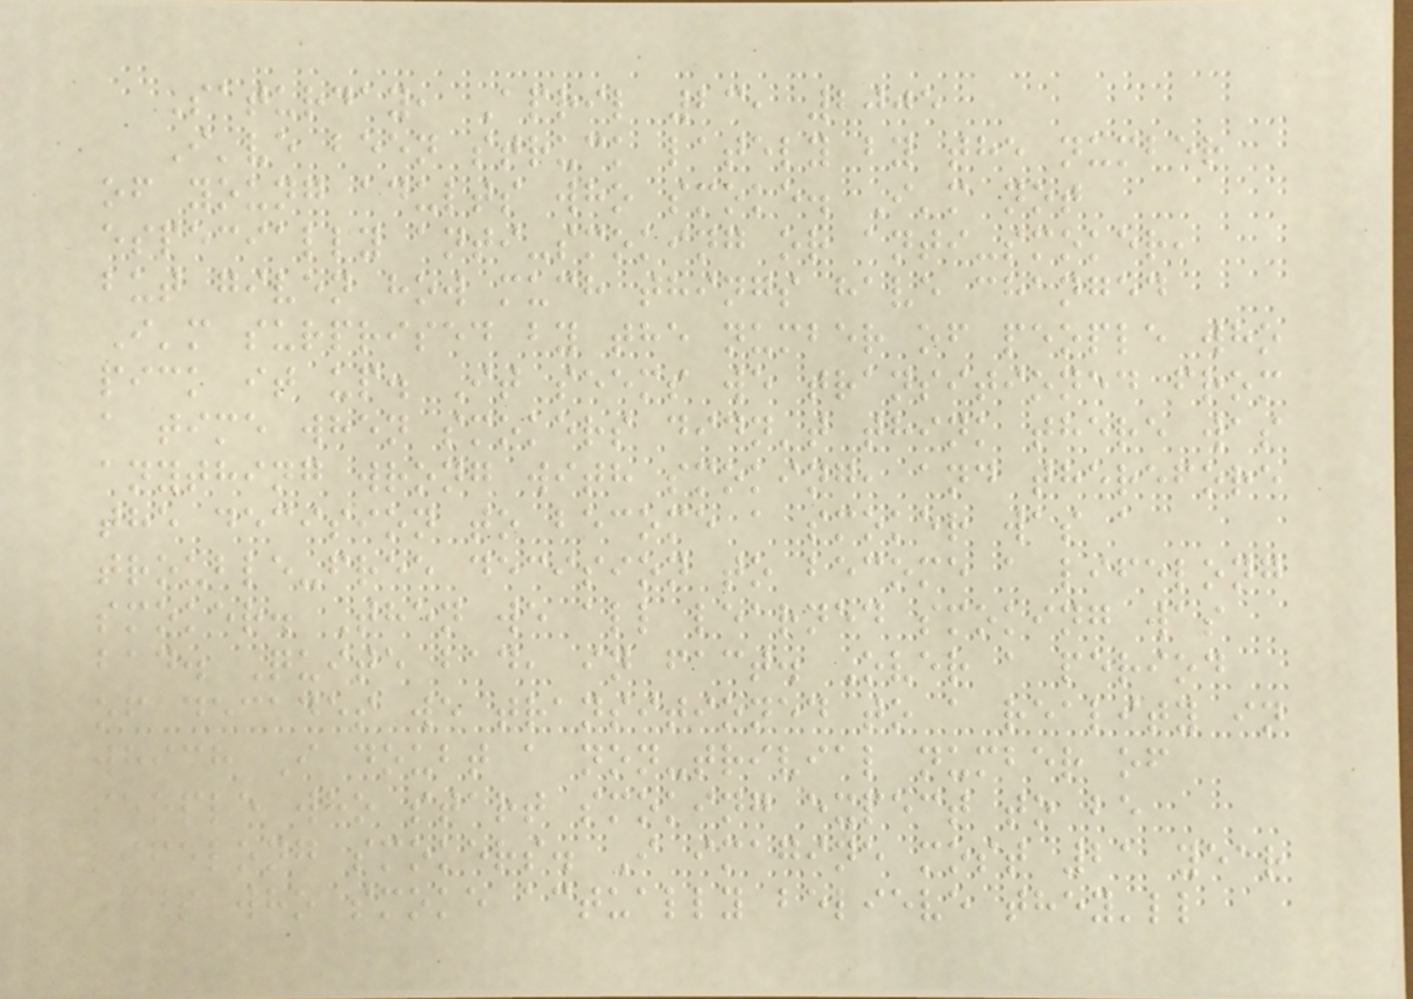Saturday, April 23, 2005
I've been struck lately by the number
of young adults who smoke. I'm not
especially anti-smoking or anti-smoker,
but given how much things have changed
I'm surprised by the number of people who
pick it up. It seems we transitioned from
a time when smokers didn't think there was
anything wrong with smoking, and therefore
the decision to become a smoker was a
trouble-free decision to become a lifelong
smoker. Then we all learned smoking was
bad. Quite bad, in fact. Over a period
of decades we transitioned to a reality in
which I doubt a non-trivial number of
people who start smoking expect to be
lifelong smokers. I imagine most 21 year
olds who smoke actually believe they'll
